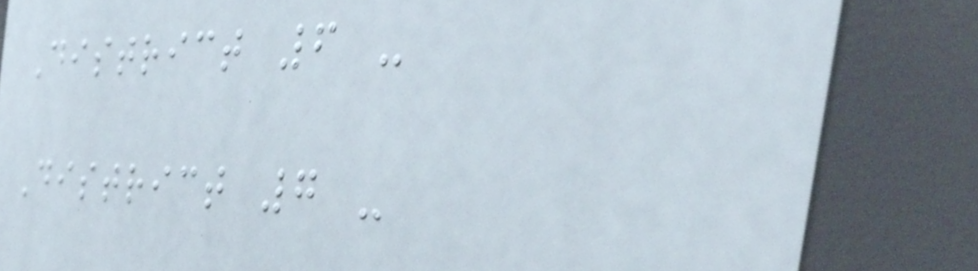District 6 -
District 7 -
